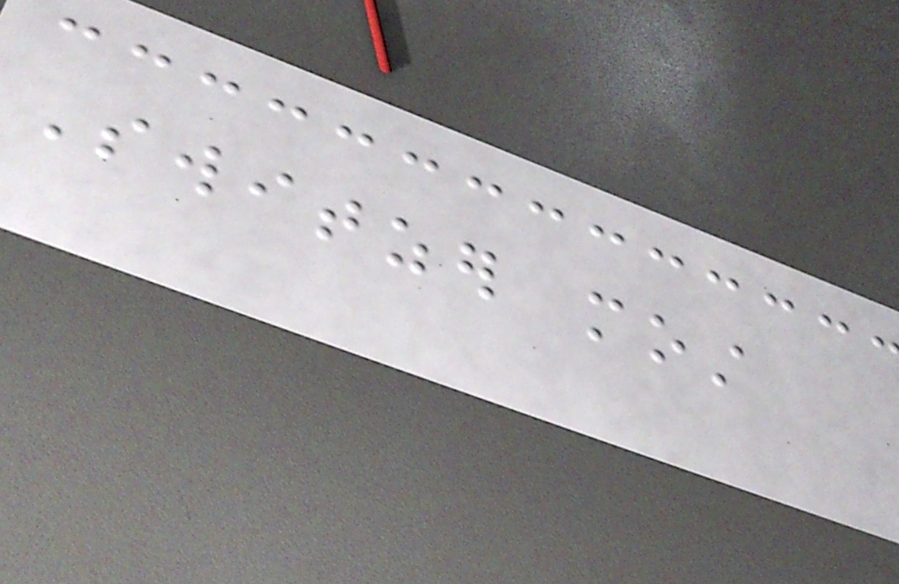Switzer most
